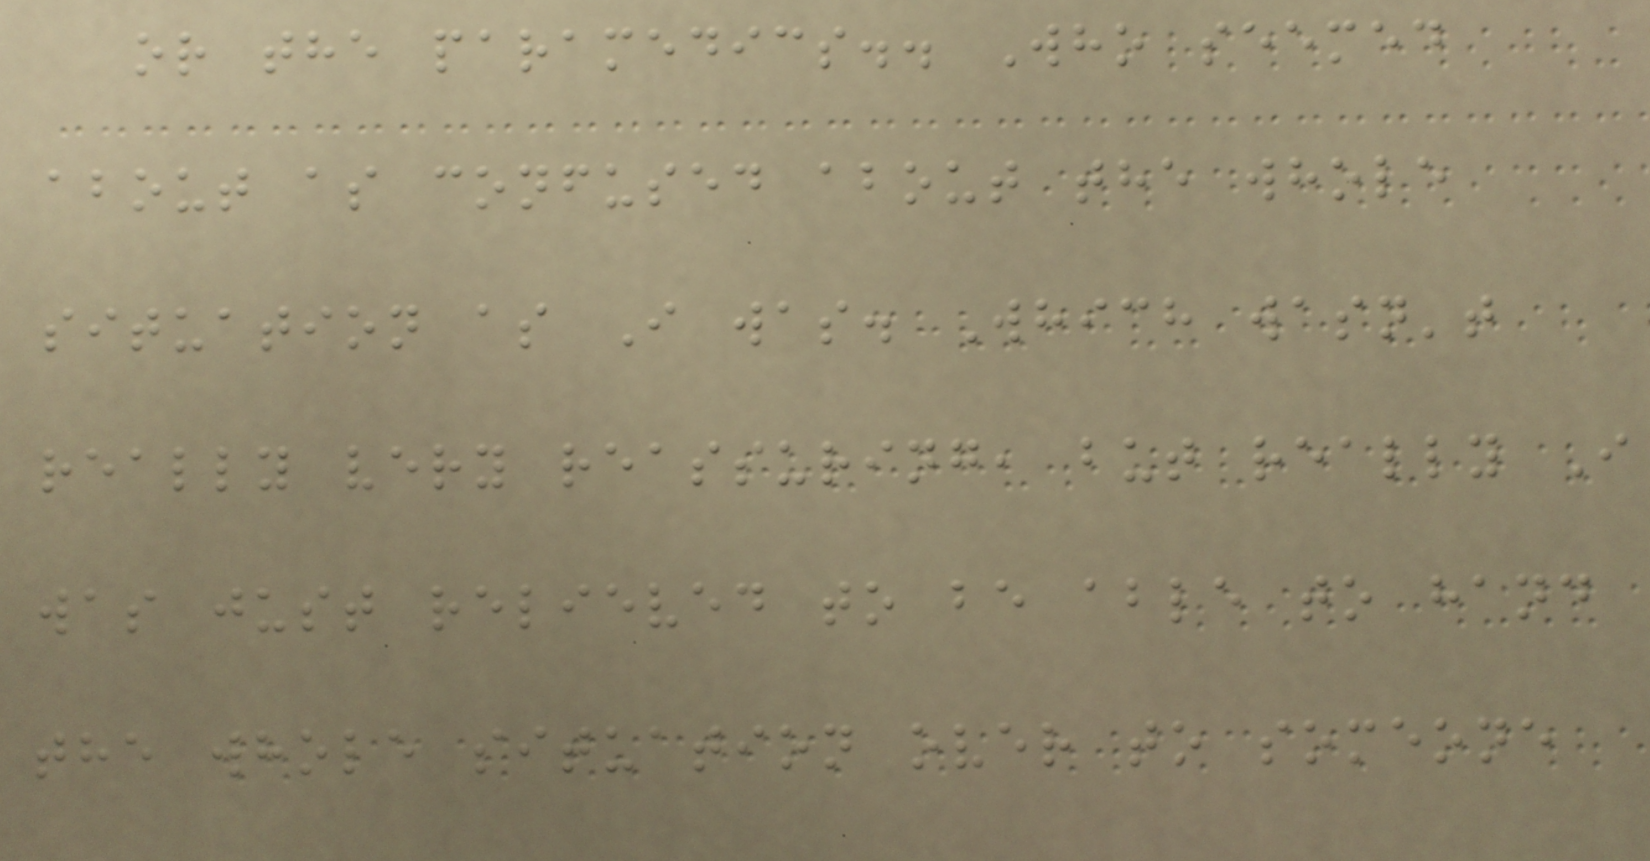or the paramedics.. Who seemed
about as confused about the whole
situation as I was. Which wasn't
really very reassuring, but really I
was just relieved to be able to hand
the whole situation over to someone
